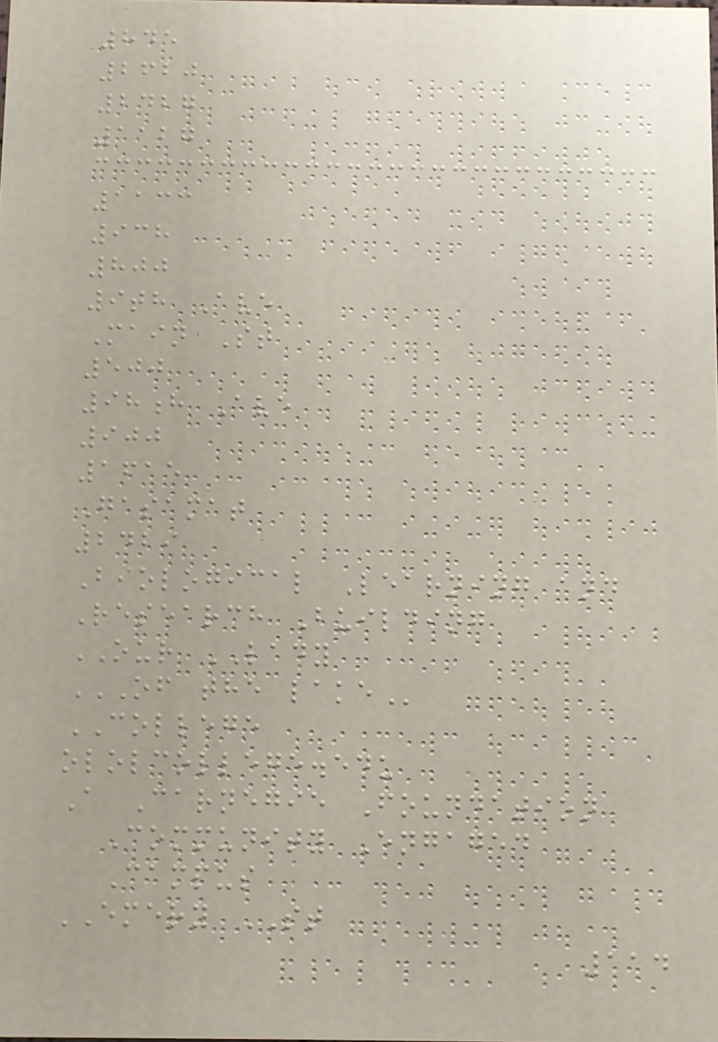845
2620
2427
1127
1133
938
800
9th Ave
Main St
500
98h Ave
900
1615
Gasamat
2429
Biological Learning and
Research Building
OUR LADY
OF THE LAKE
COLLEGE
ololcollege.edu
A Carnegie Foundation
Community Engaged
Campus
EMERY ST
114
